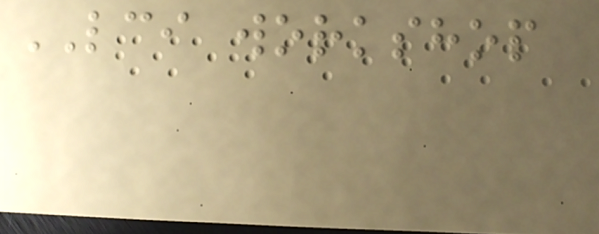LCI workshop
